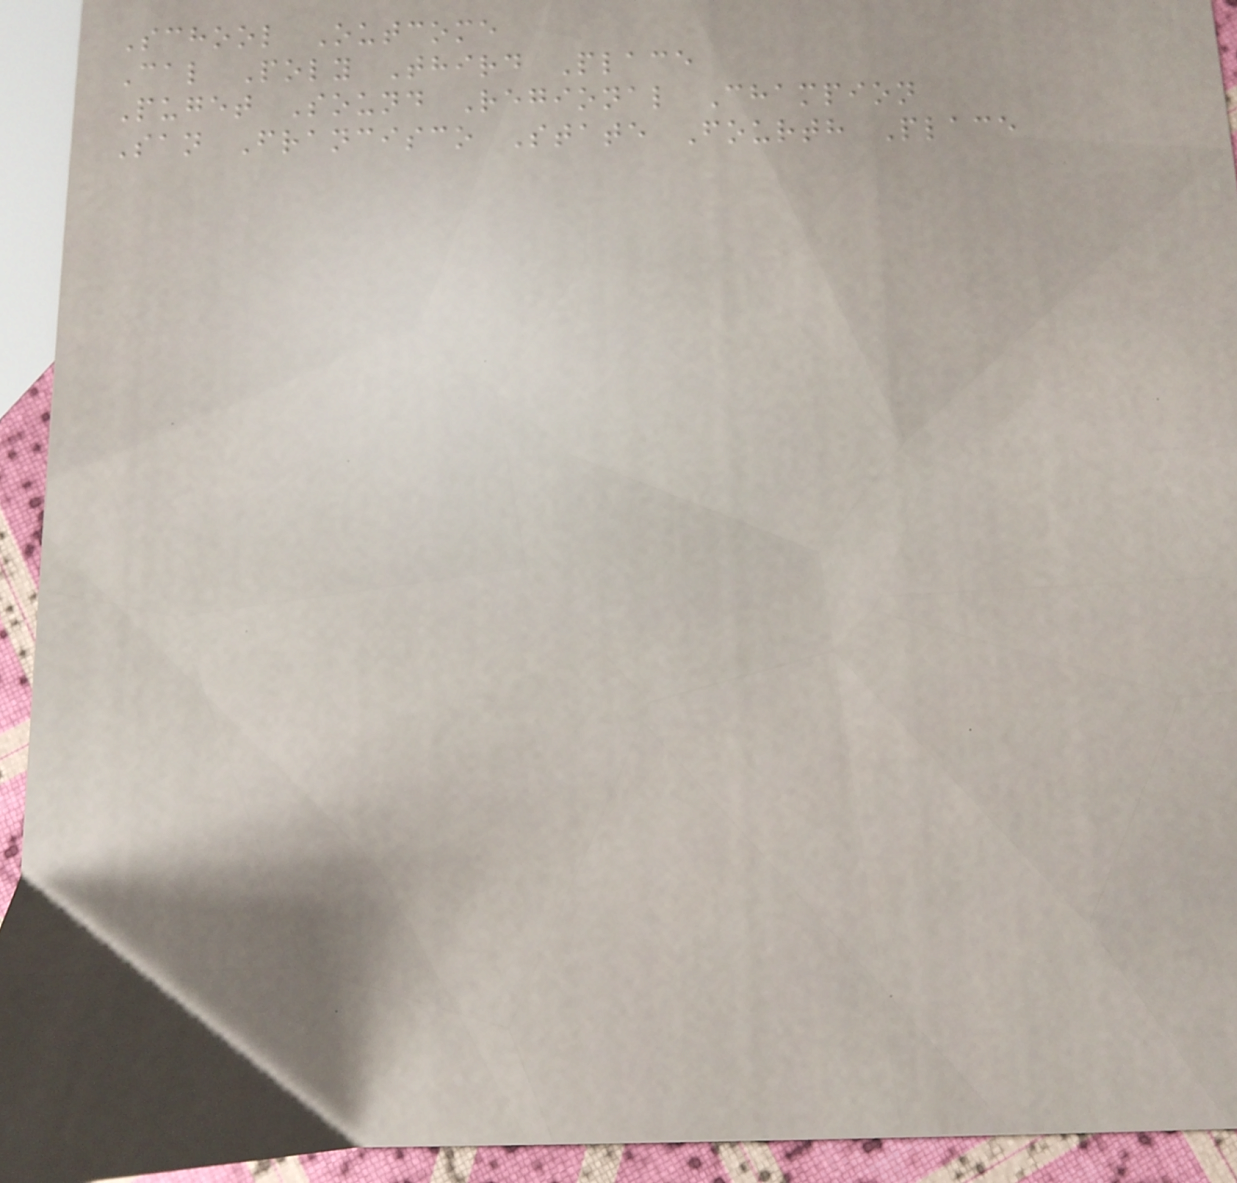School Outcome
Cal Poly Third Place
Puget Sound Regional Champion
San Francisco State Fourth Place
